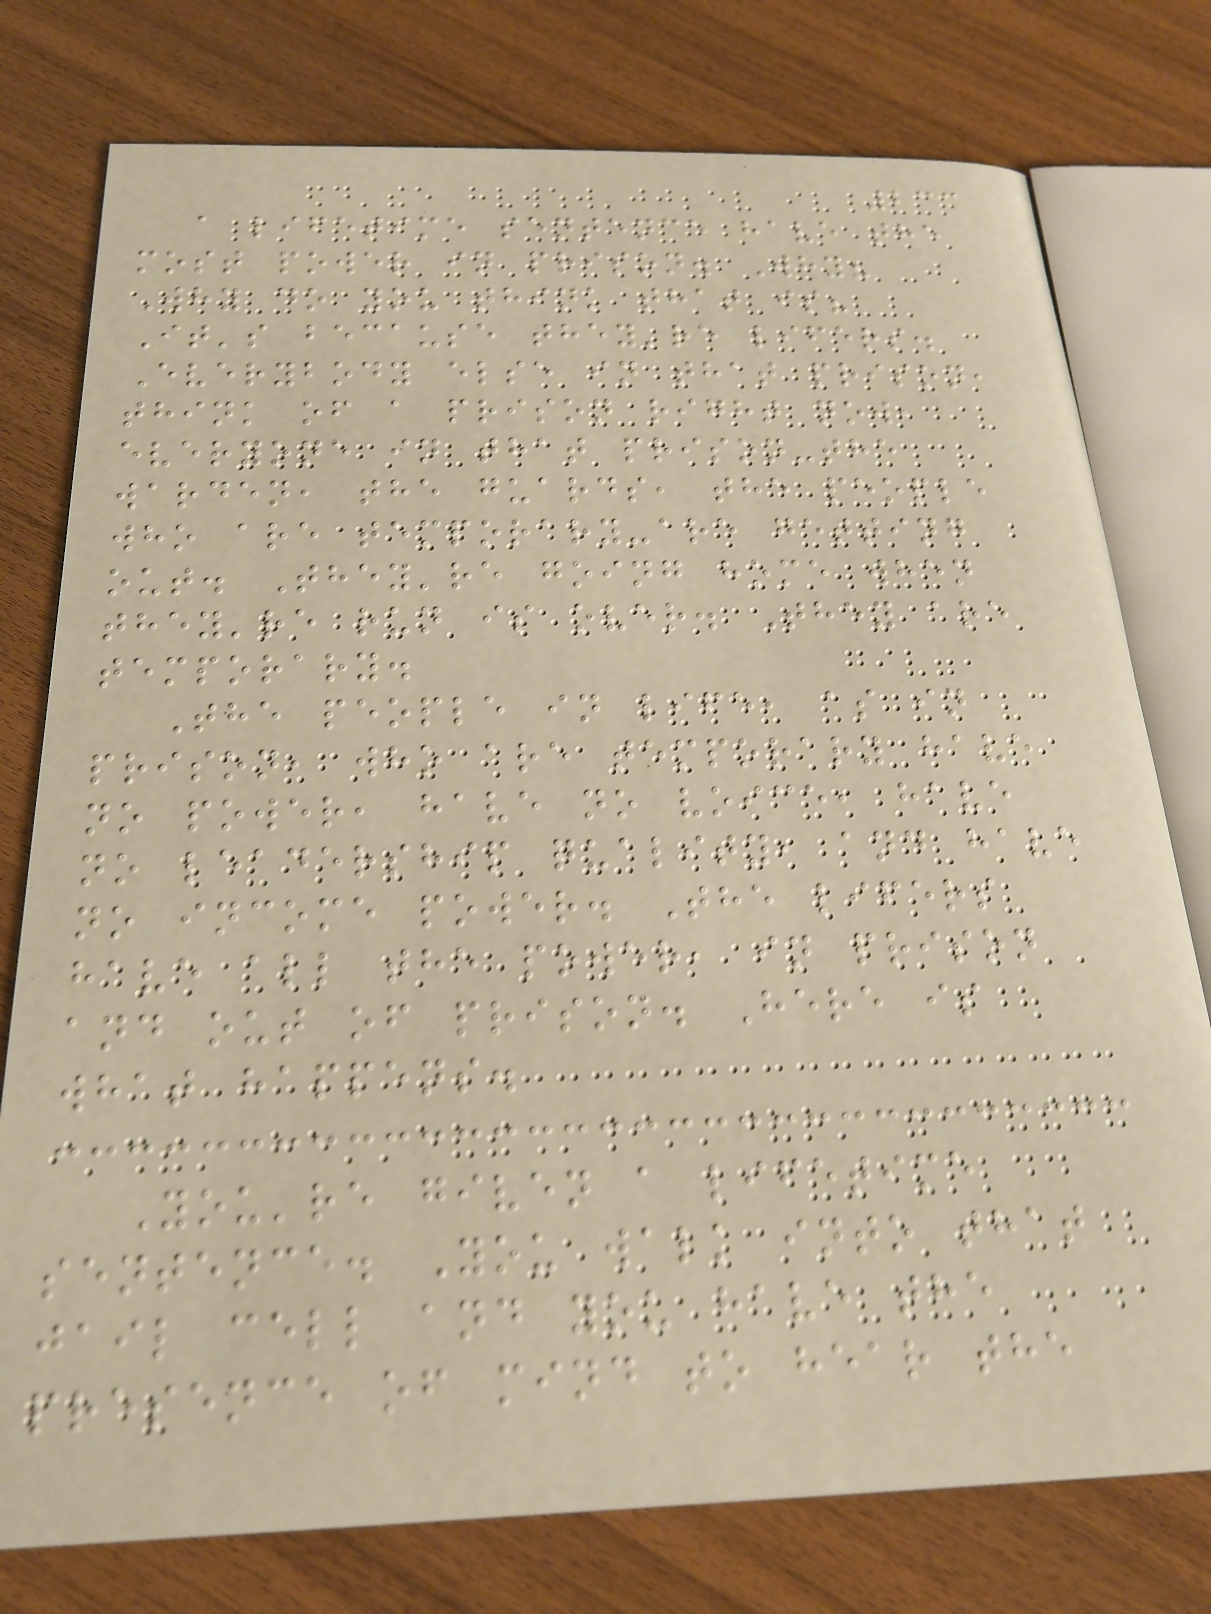233
a lifetime sentence have the
most power in prison. Why?
Why do you think that is?
It's because they're lifers.
Everybody else in that prison,
think of a prison right now,
everyone in that prison-the
warden, the guards, the people
who are temporary-are getting
out. They're going home when
they're run is over. They are
temporary.
The people in life, as in
prison, who are temporary have
no power, have no voice, have
no leadership quality, and have
no income power. The lifers
have all the power, in prison
and out of prison. Here is
what happens.
You're given a lifetime
sentence. You walk into that
jail cell and you have the
presence of mind to hear the
